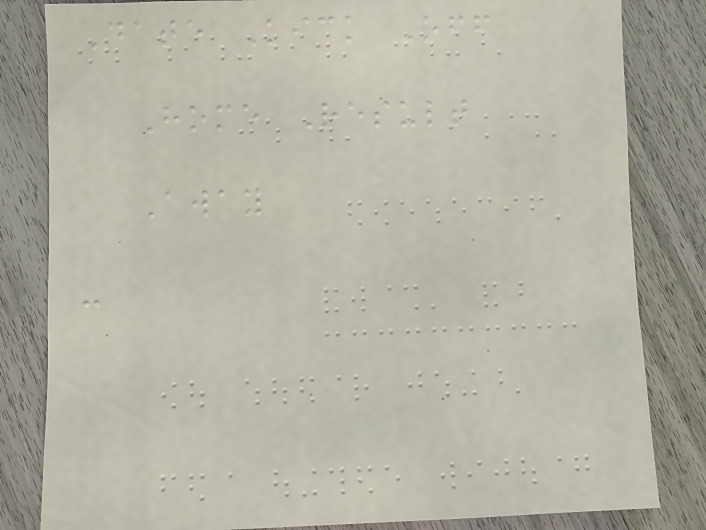Date Kick Off
Home Result
Away
-
